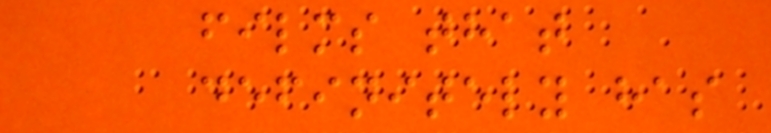films that
definitely has
